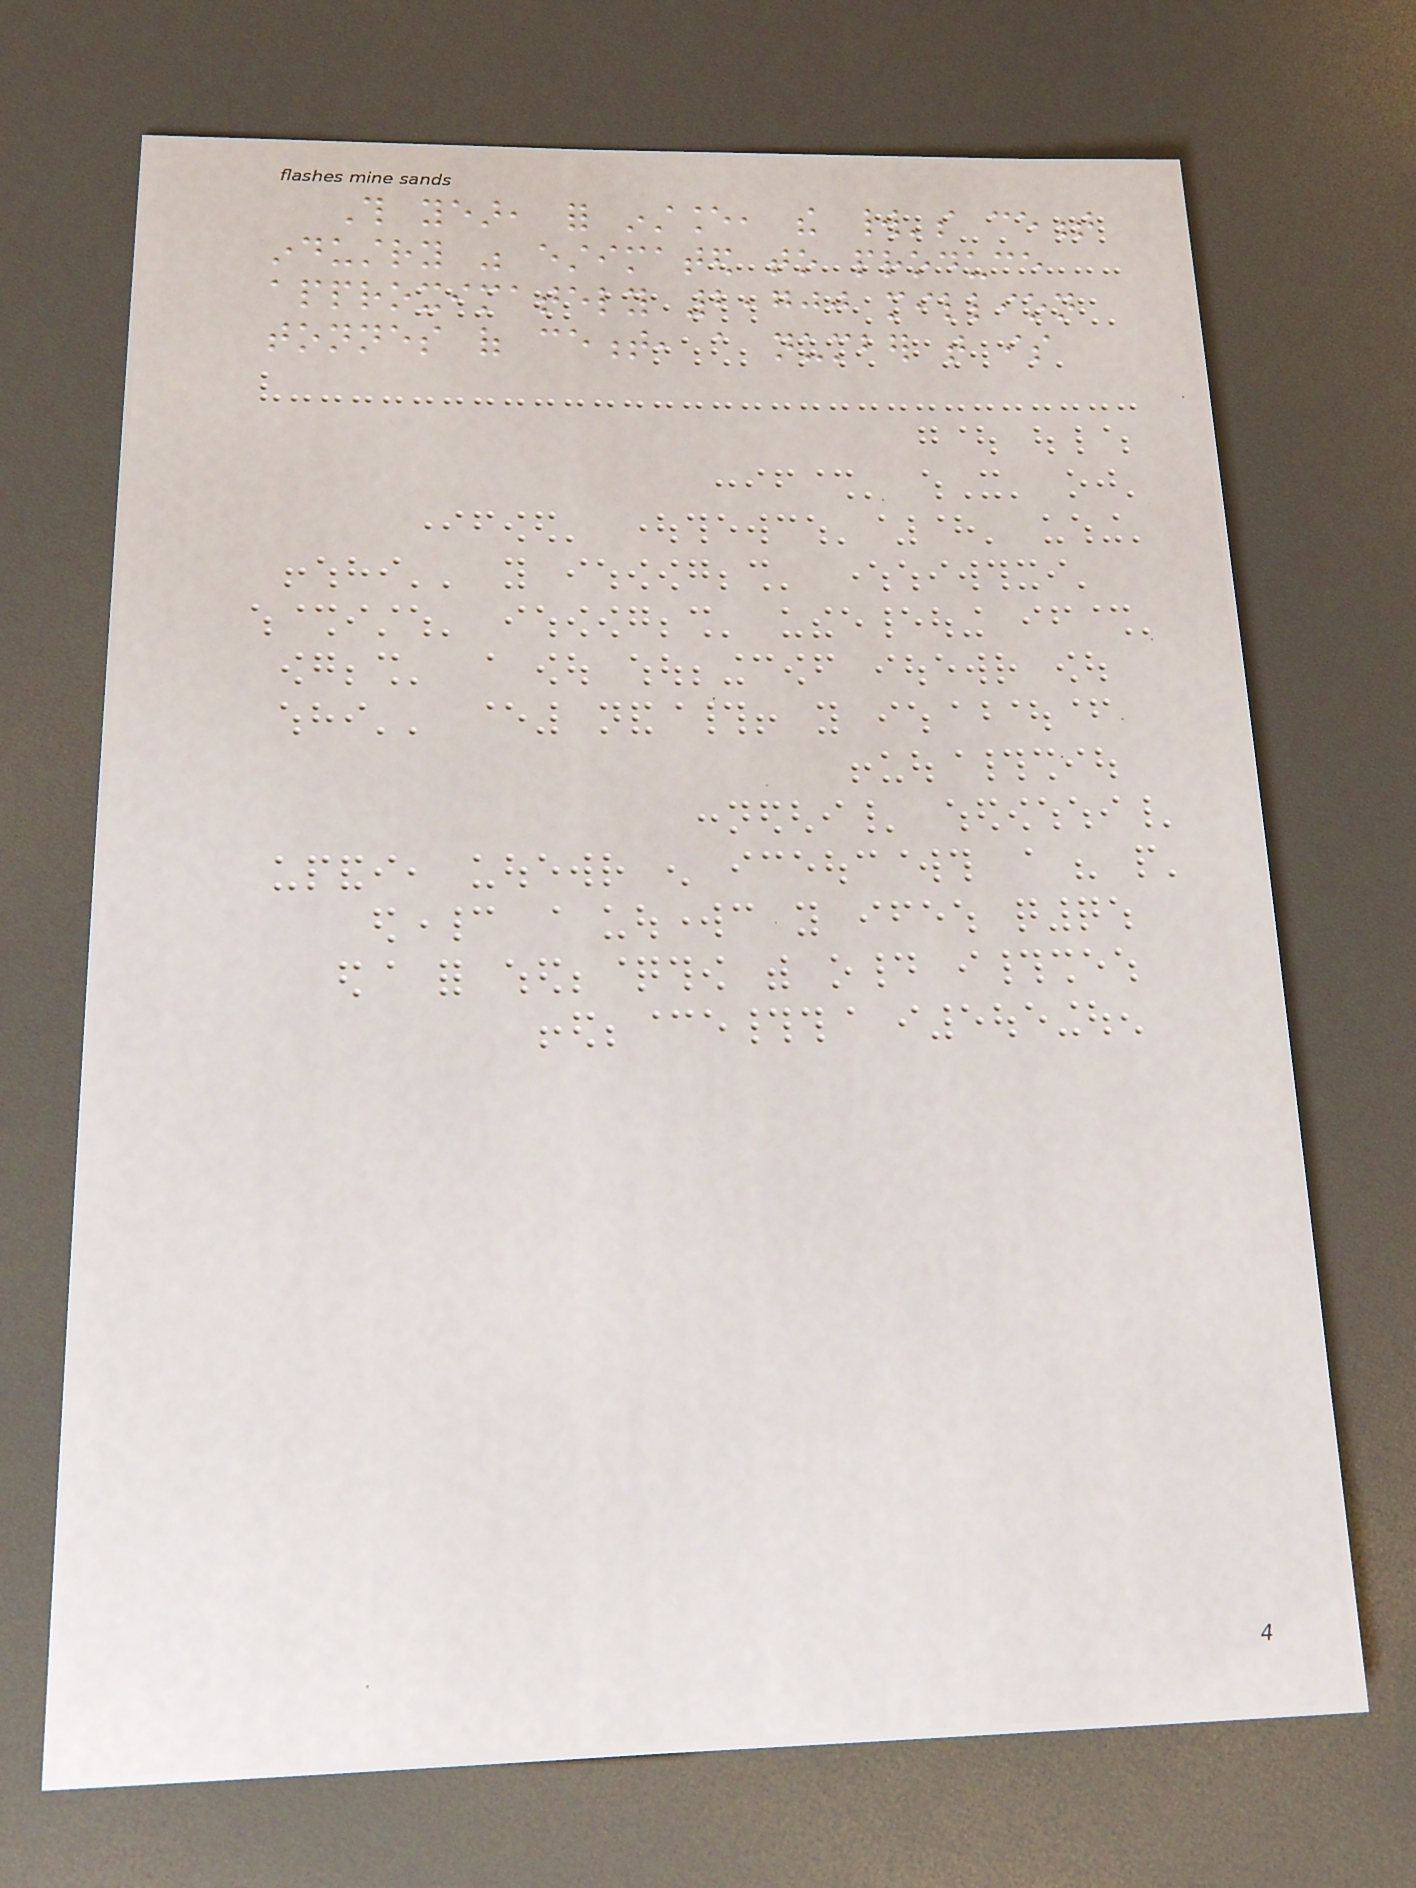This year, for instance, the world's cement
industry was estimated to produce
approximately 2,700 million
tonnes of cement, a number that is
